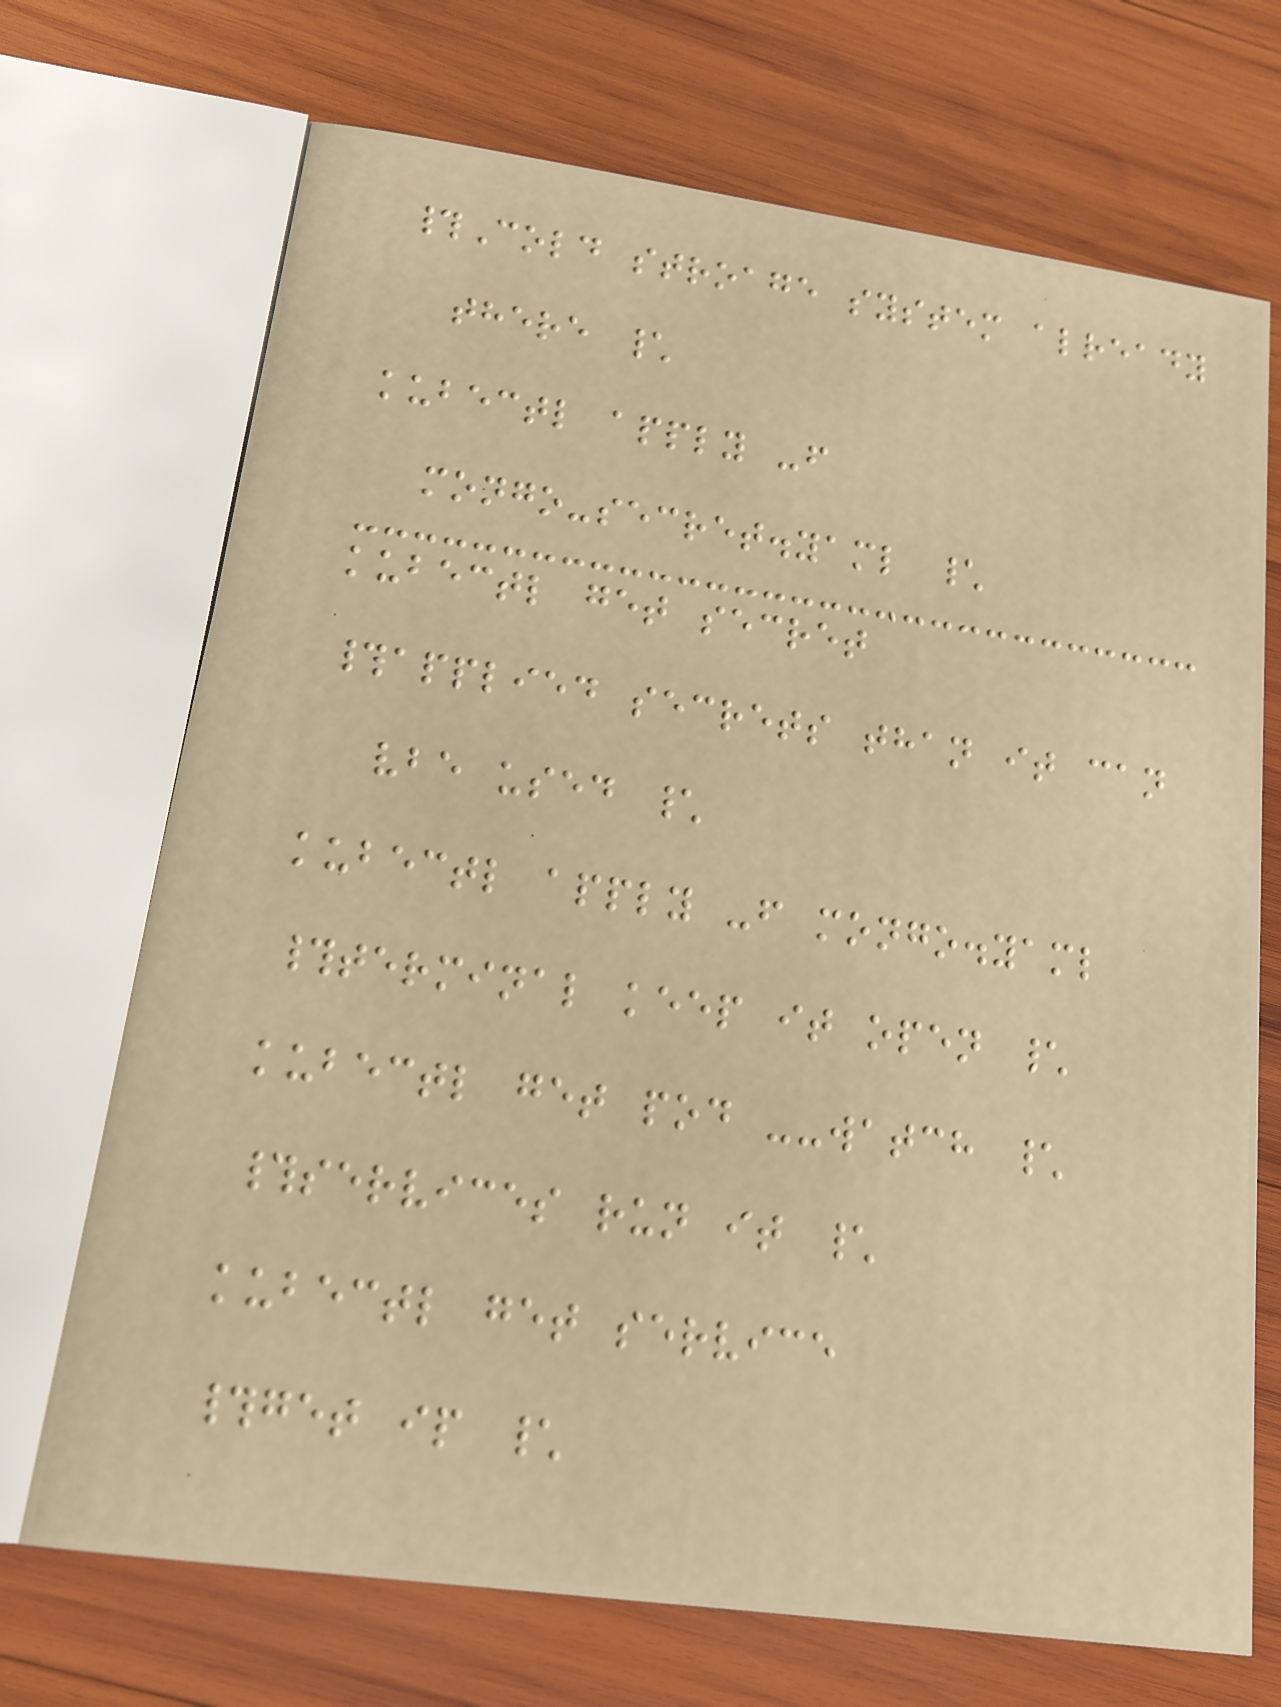#Cold stroage system already
there \
kubectl apply -f
mongo-secret.yaml \
kubectl get secret
#applied secrets than it can
vbe used \
kubectl apply -f mongo.yaml
#terminal keep it open \
kubectl get pod --watch \
#services run it \
kubectl get service
#get ip \
